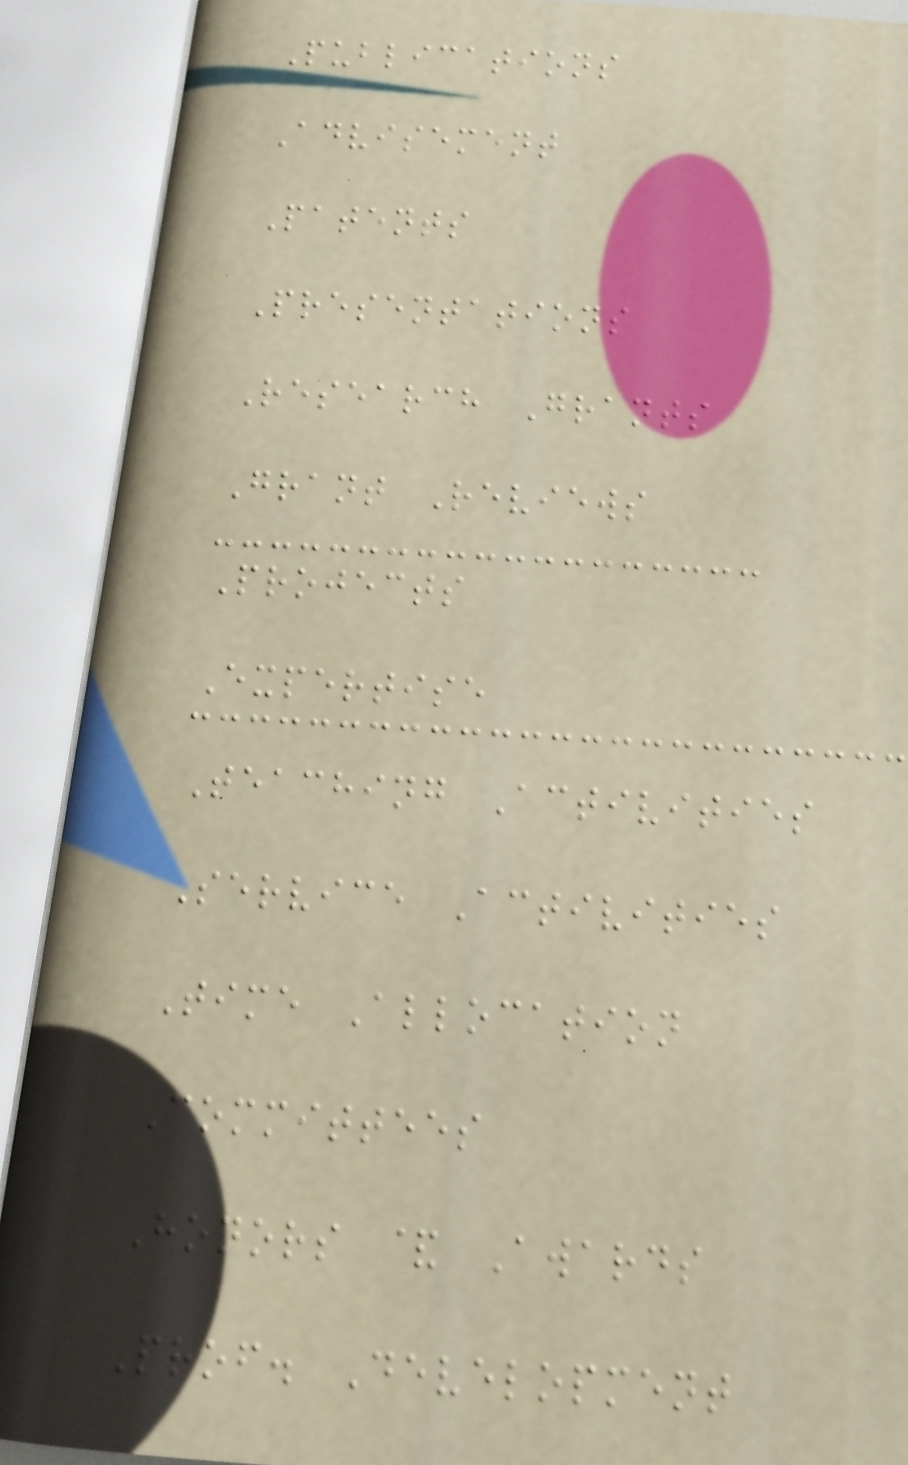Publications
Advisement
Patents
Presentations
Research Grants
Grant Reviews
Projects
Expertise
Teaching Activities
Service Activities
Time Allocation
Committees
Honors & Awards
Prof. Development
